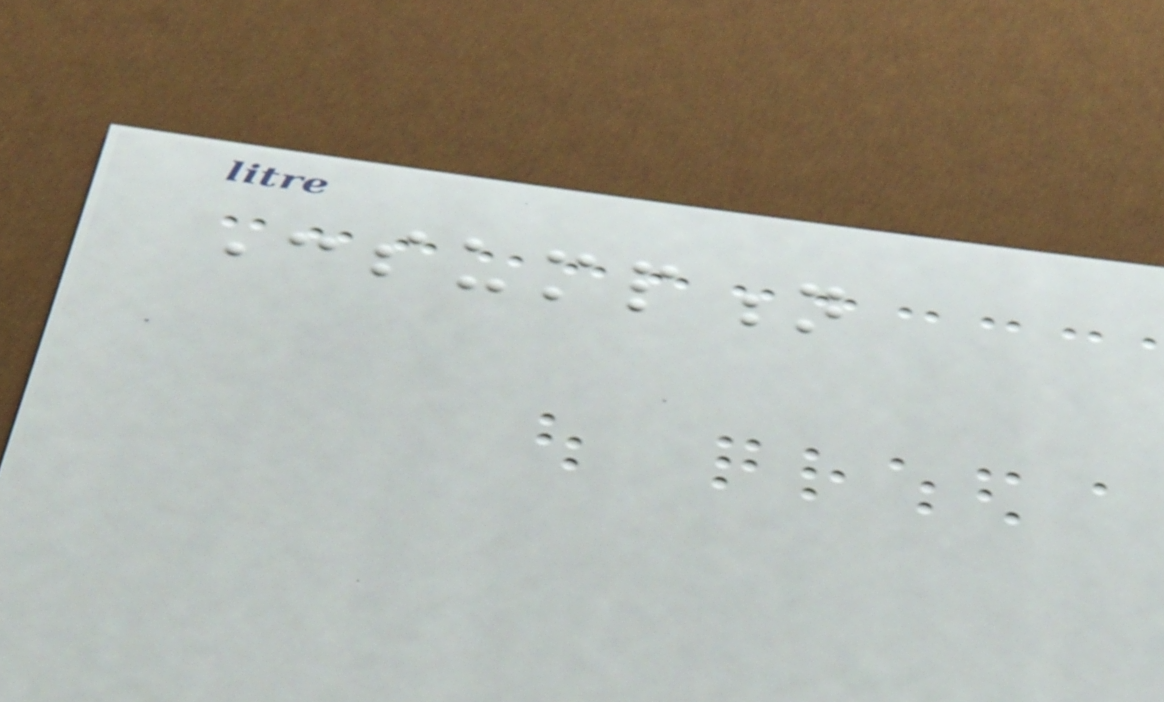Consumption
